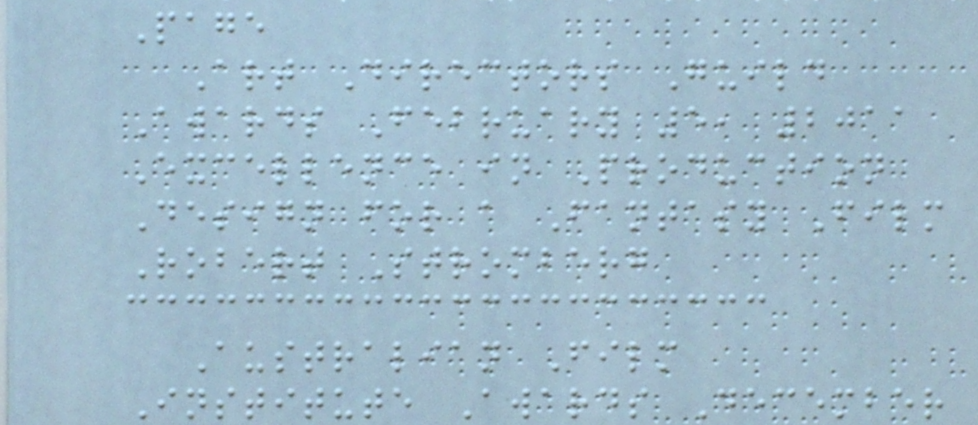Page
Art Directors Guild
Awards February 5, 2011
Excellence in Production
Design for a Fantasy Film
Robert Stromberg
Australian Film
Institute Awards December
